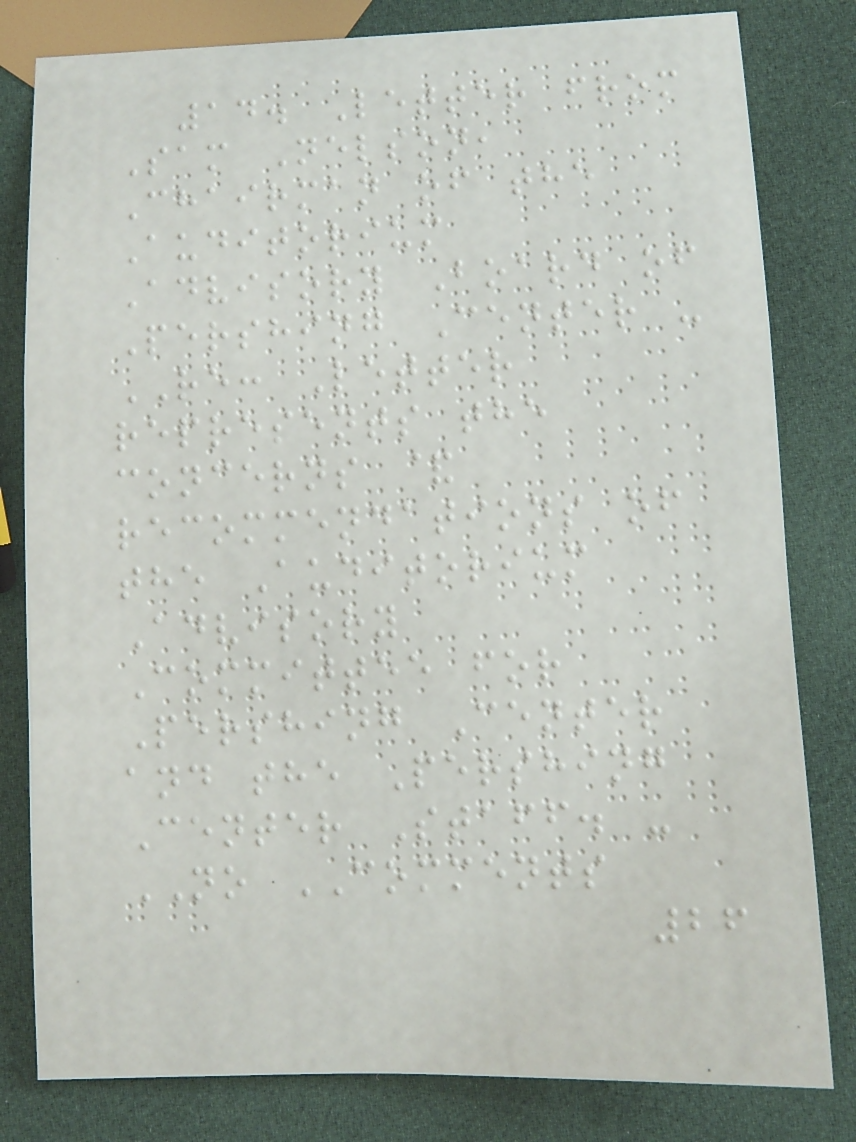14. Letter from
Sam Nelson,
Chairman of the
Auditorium
Advisory Board of
Pershing Center -
RE: Letter
represents the
concerns &
recommendations of
the Auditorium
Advisory
Committee for
Pershing Center
and the Pershing
Center Staff. -
NO COMMENTS
26
